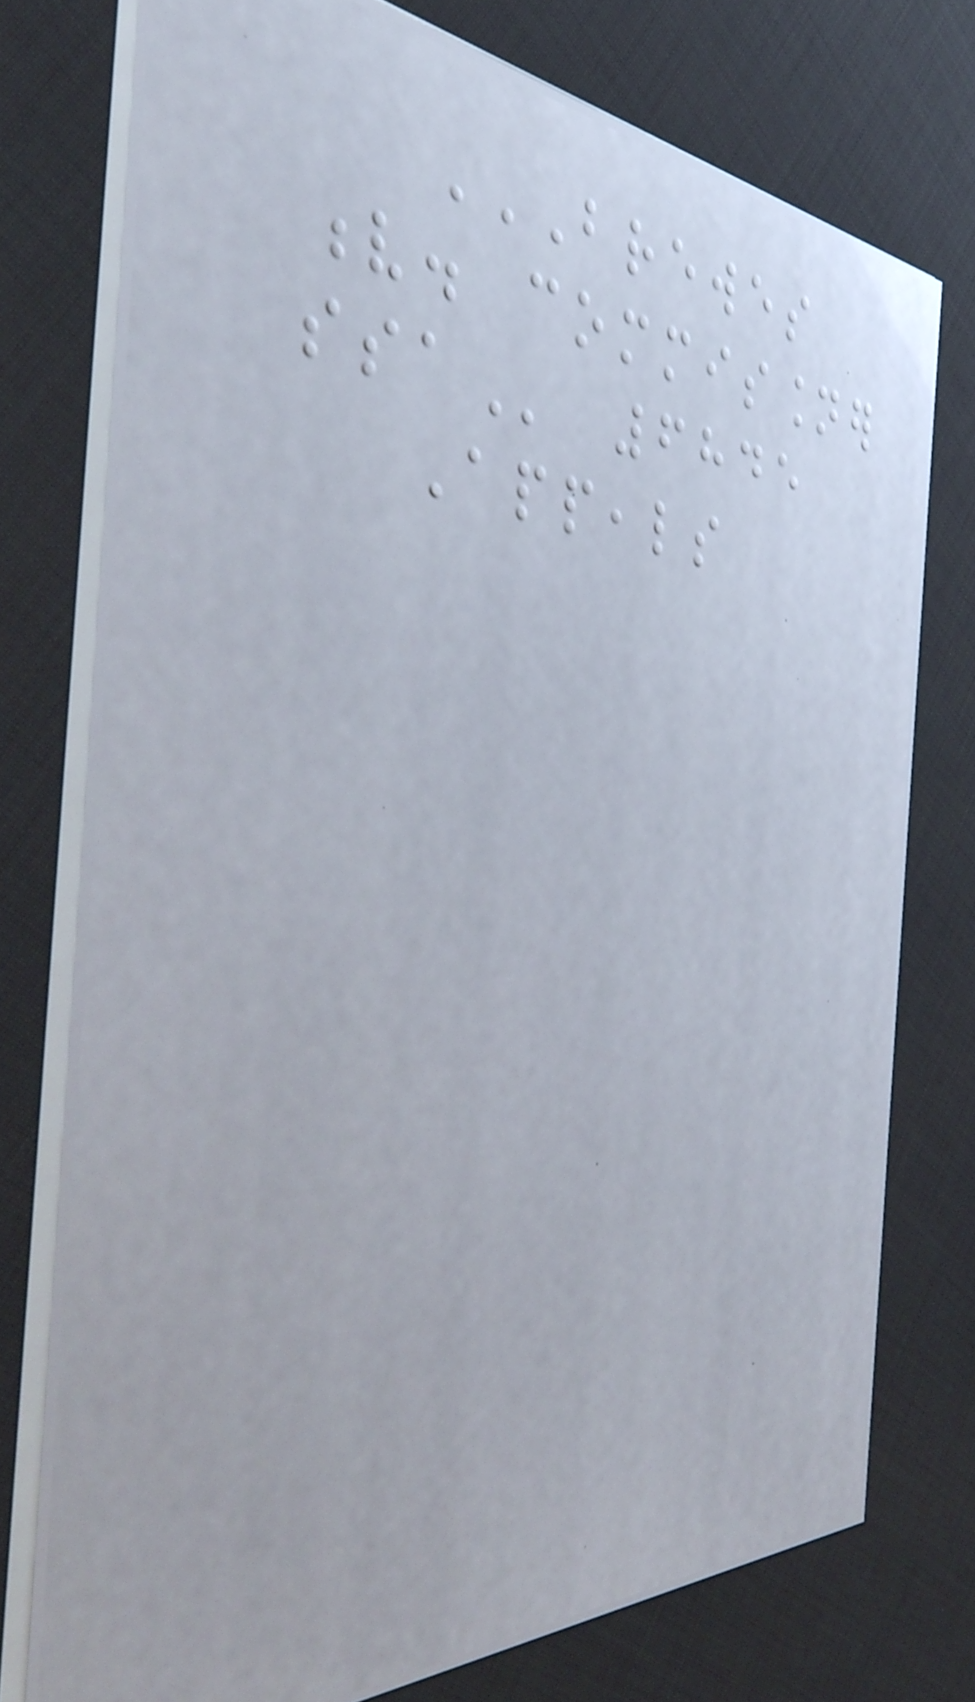BREWES
V. COMMISSIONER
SSA 6845
Appeals
